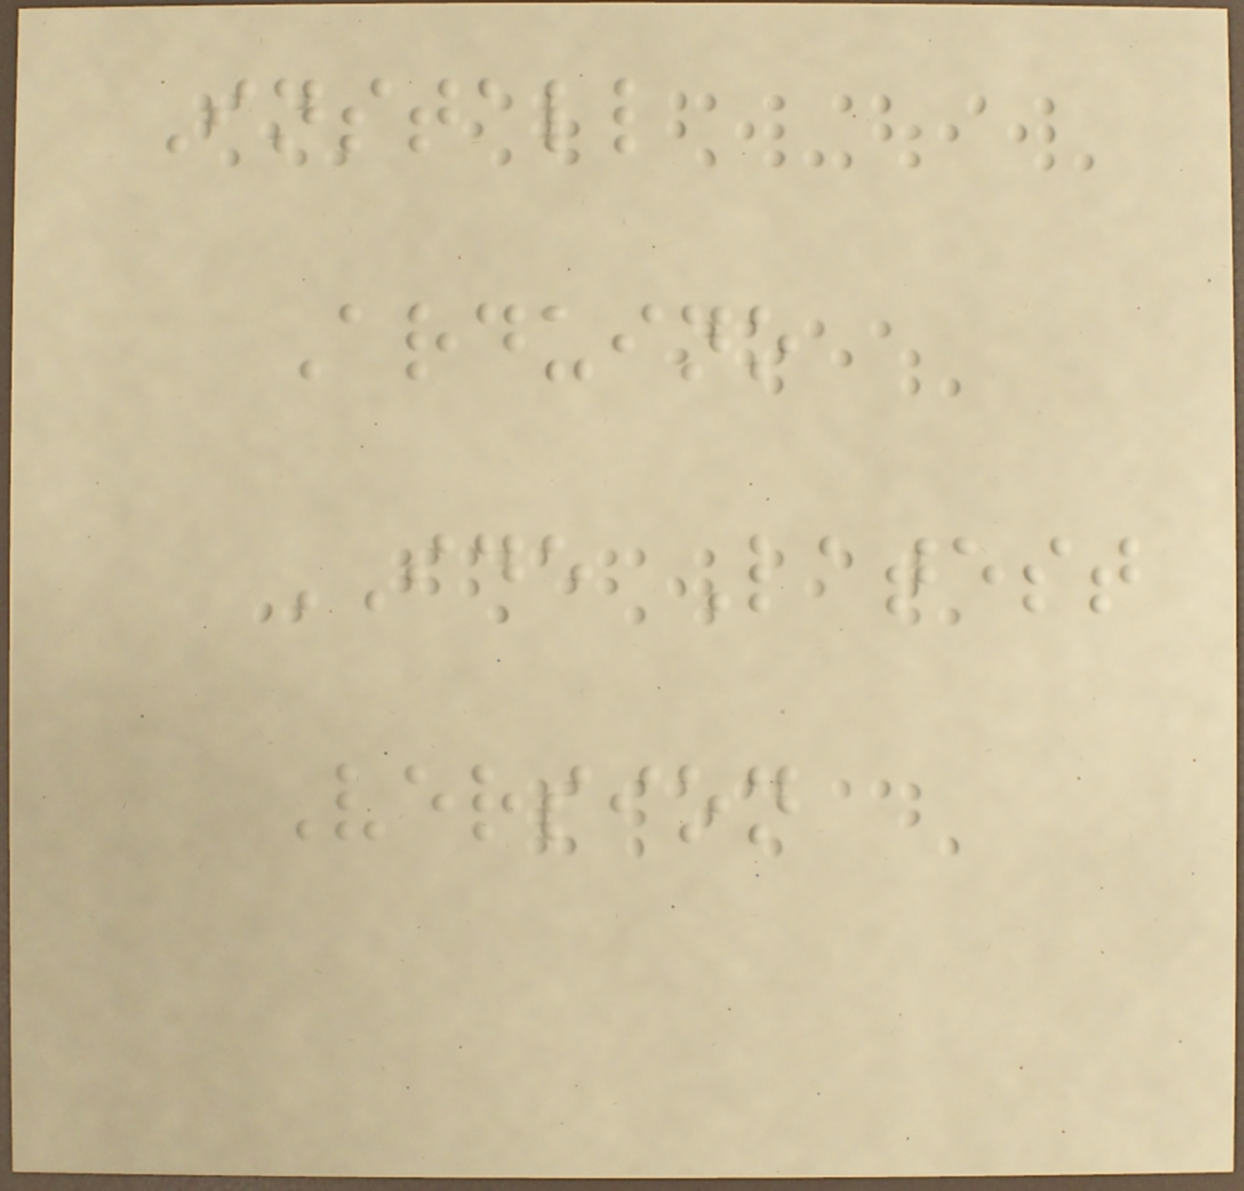Install
Arduino
IDE Latest
Version
